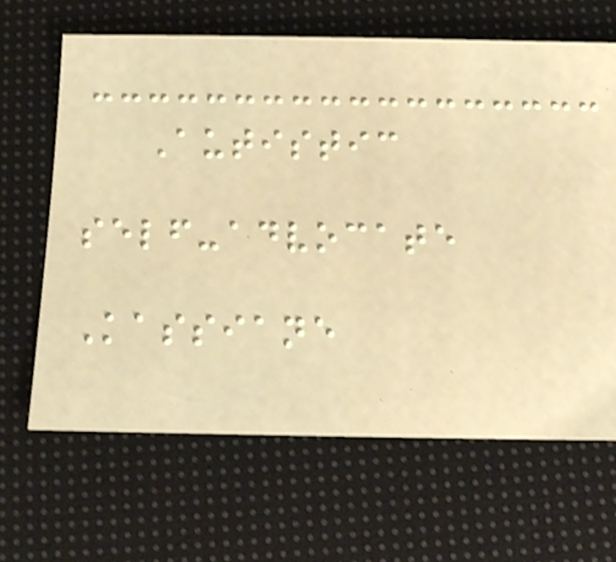Autistic
self-advocate
Kassiane
